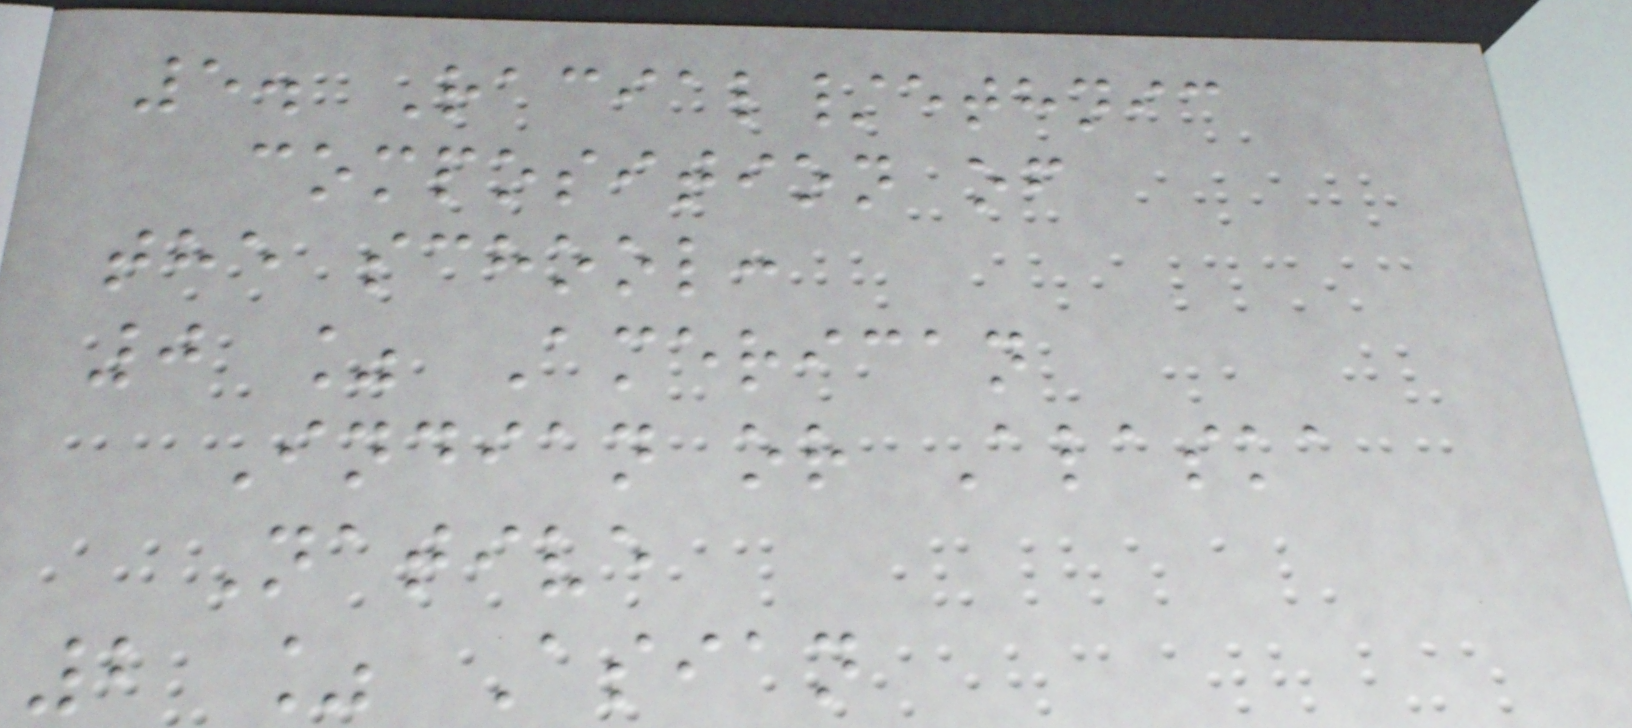5. Racial/ethnic
composition of
the school:
0 % American
Indian or Alaska
Native
2 % Asian
